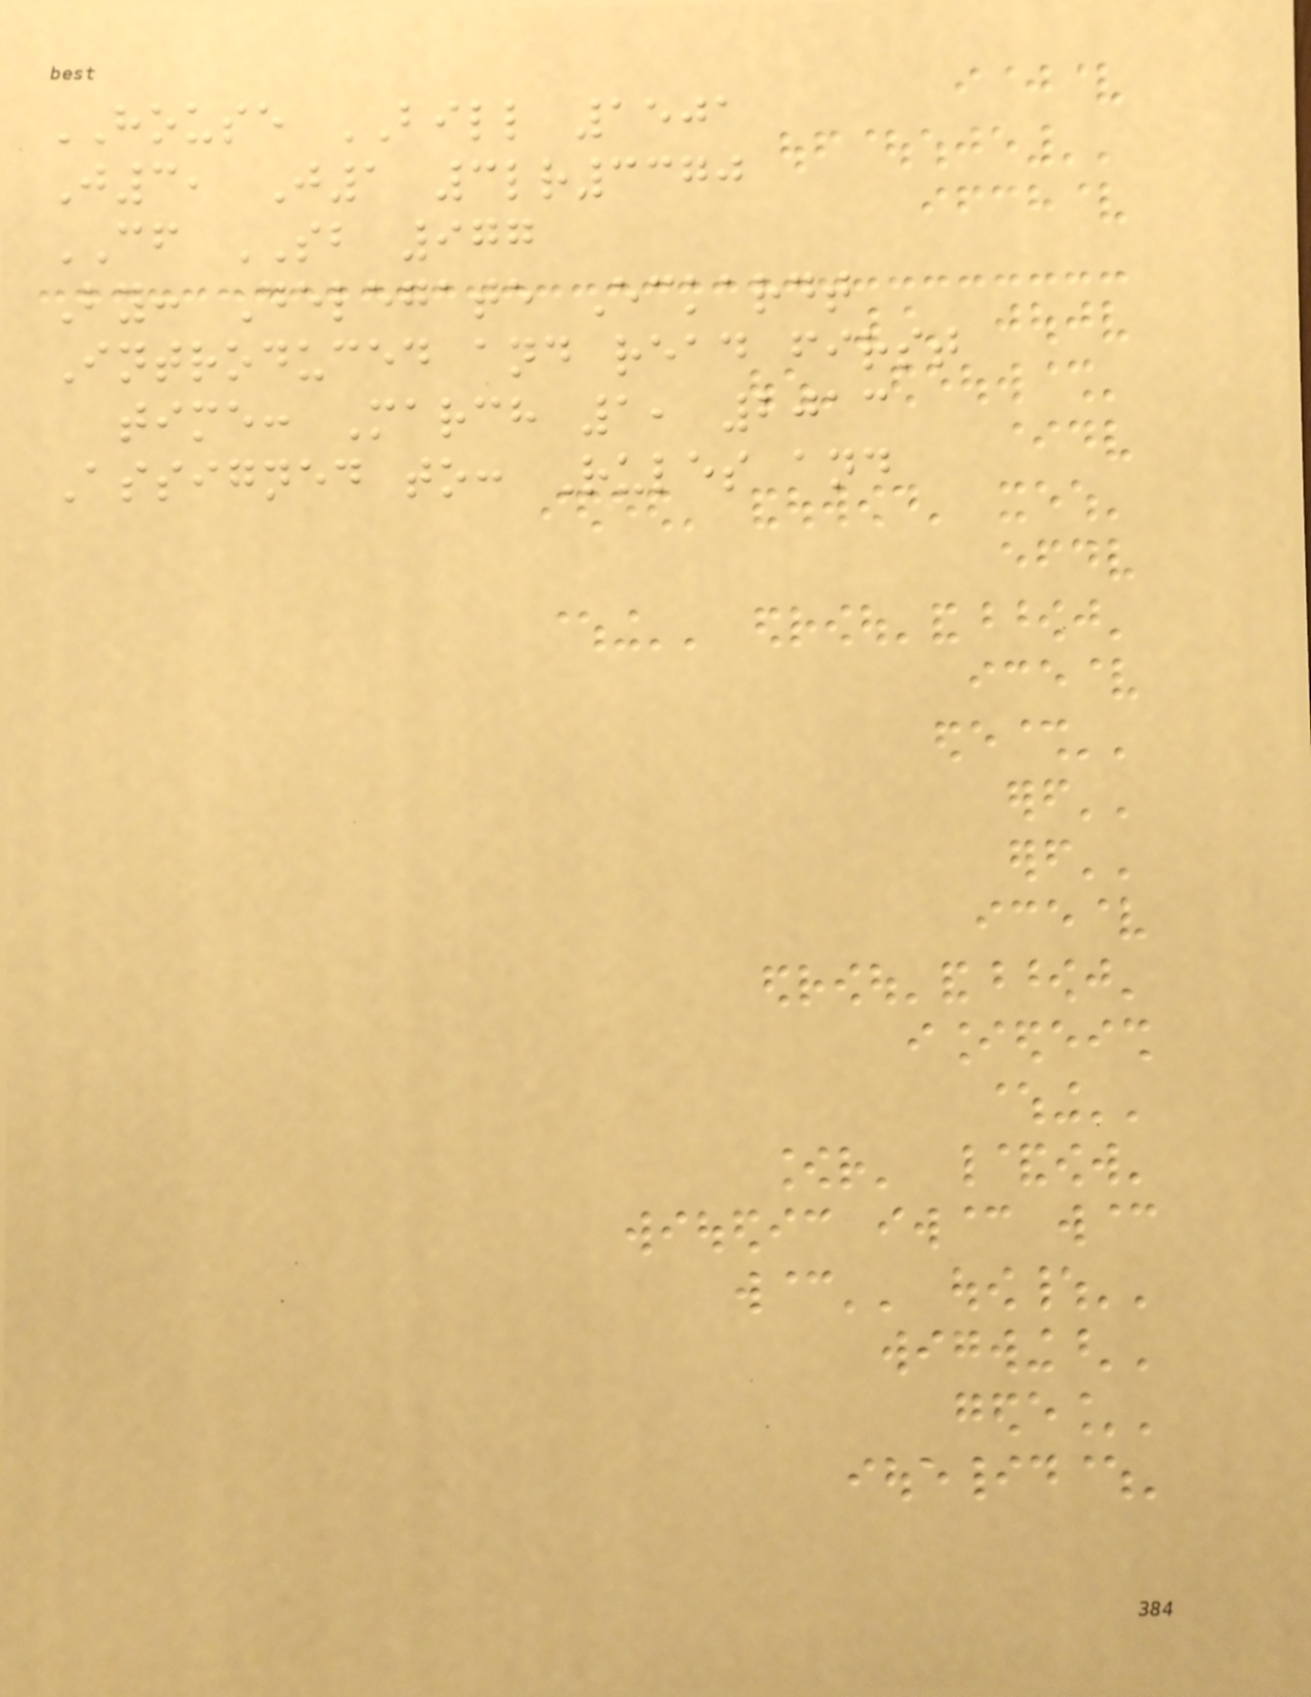HOUSE BILL 1501
J3, J1 3lr3370
CF SB 977
By: Delegate Eckardt
Introduced and read first
time: March 1, 2013
Assigned to: Rules and
